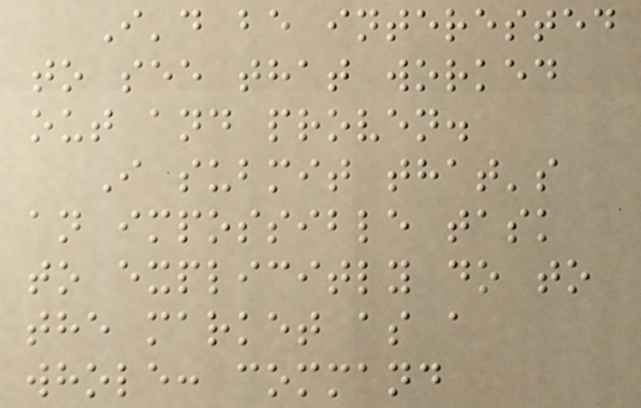I'd be interested
to see that worked
out and proven.
I submit that's
an impossible task
to explicitly do to
the market as a
whole: command
